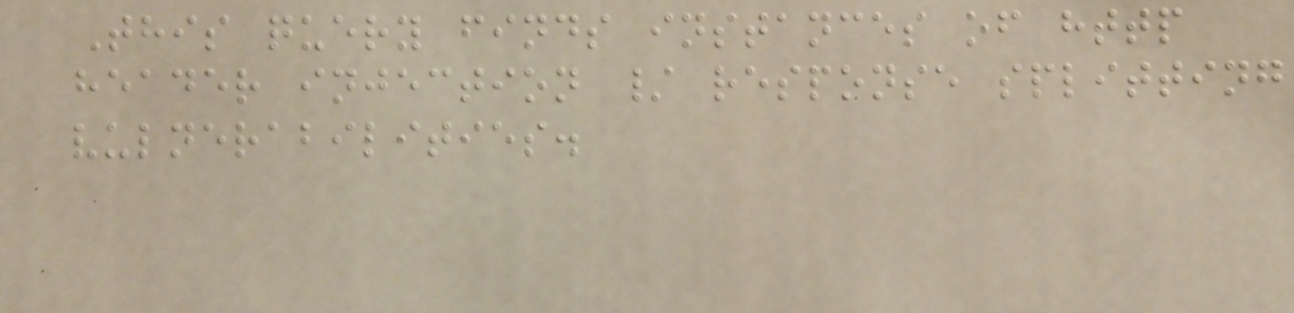This query finds instances of http
header injection / response splitting
vulnerabilities.
